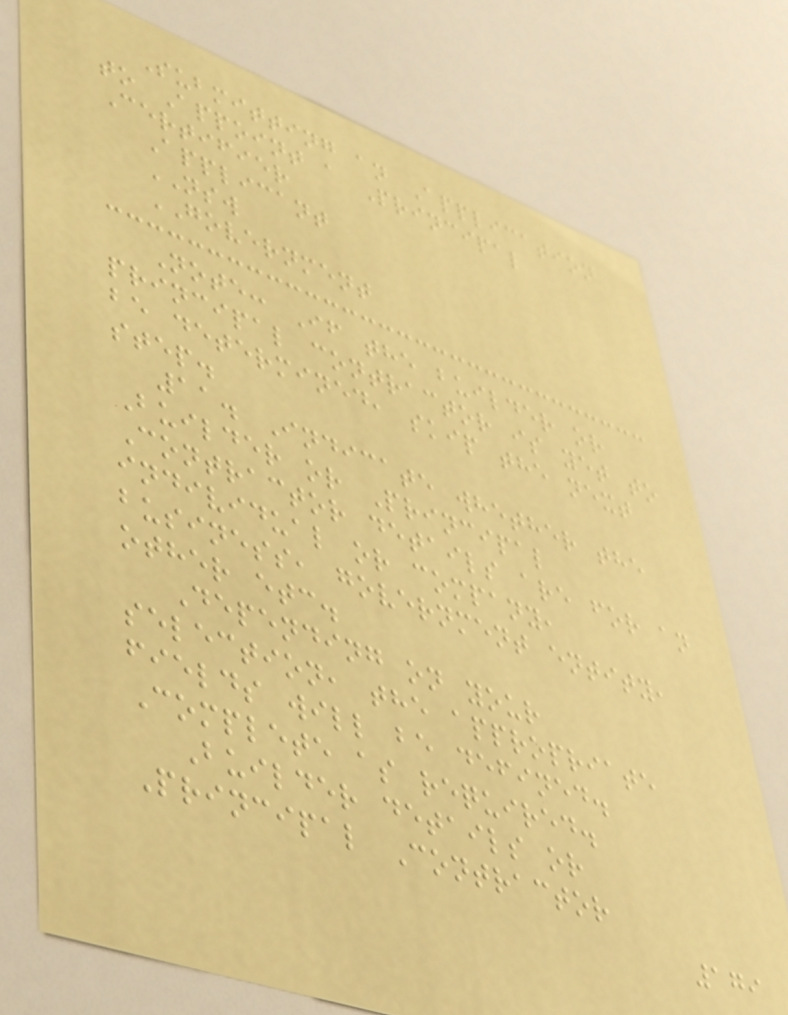Submitting an Application
to Appoint a Principal
Certifier
Applicant
NSW
GOVERNMENT
Note: If the builder or
principal contractor is yet to
be determined, skip the next
step.
11. Indicate whether the
Builder or Principal
Contractor details are for an
individual or company,
business, government entity,
other etc.
Depending on your
selection, the appropriate
fields will be defined.
Complete as required.
Builder details or
Principal Contractor
179
